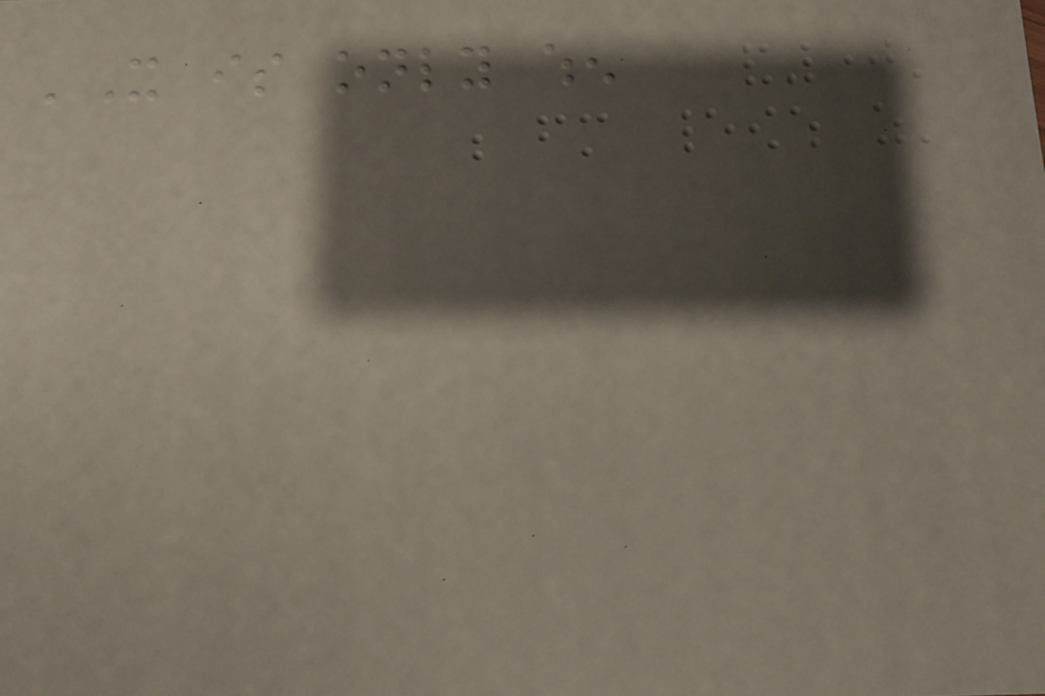'It is only when
